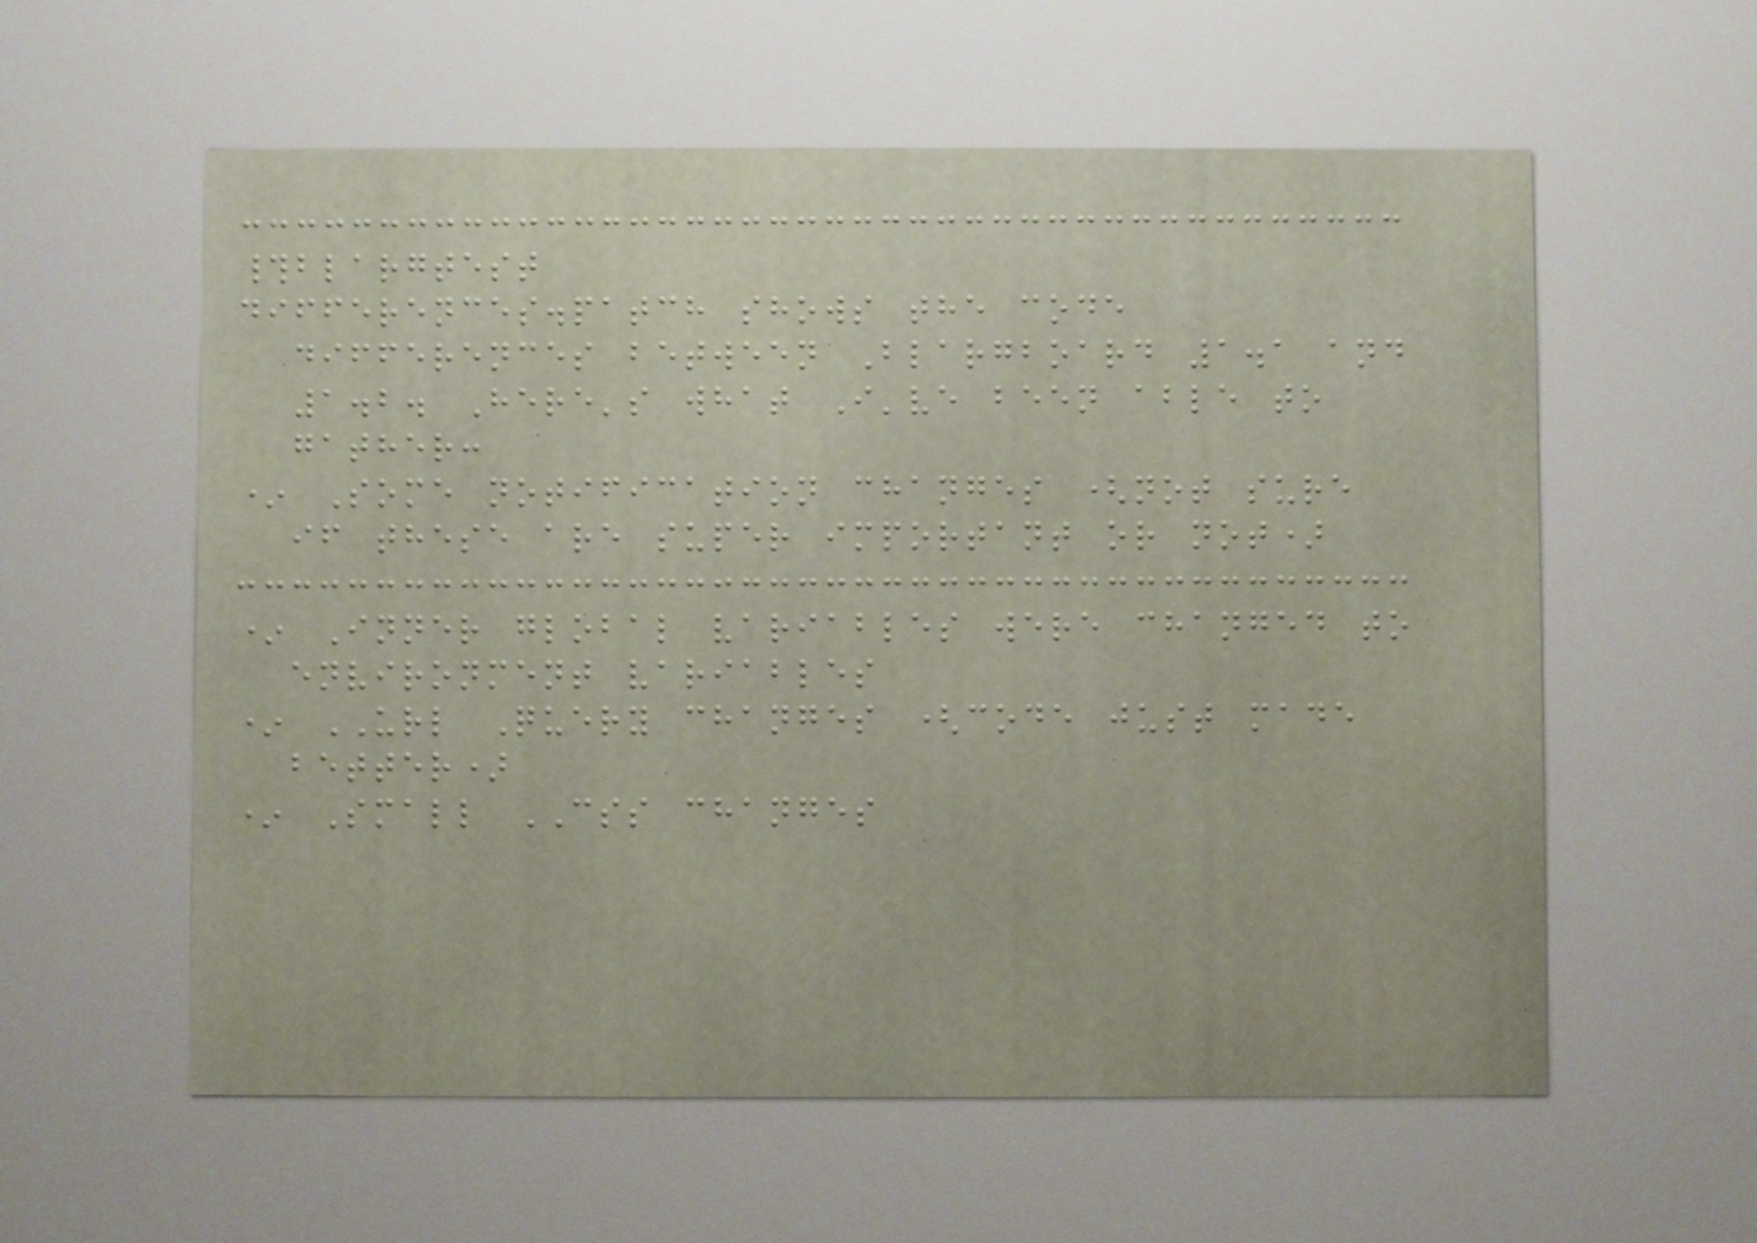#blargtest
differences.patch shows the code
differences between Blargboard 1.1 and
1.2. Here's what I've been able to
gather:
* Some notification changes (not sure
if these are super important or not)
* Inner global variables were changed to
environment variables
* URL Query changes (code just made
better)
* Small CSS changes
